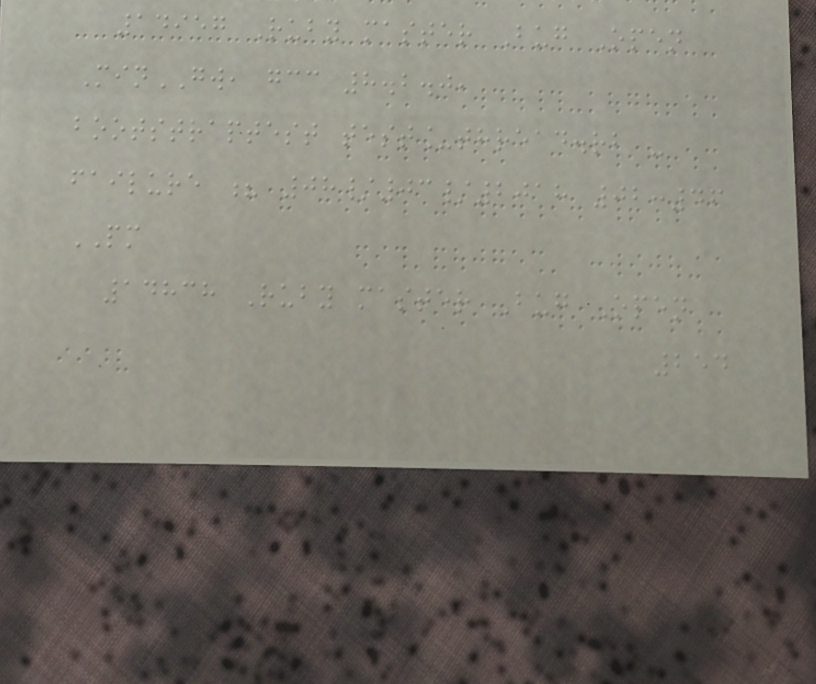14957 Ruby master Bug Open
MinGW, gcc 8.2.0,
bootstraptest test_thread.rb -
failure ? 08/03/2018 02:46
PM
14838 Ruby master Bug Open
254
